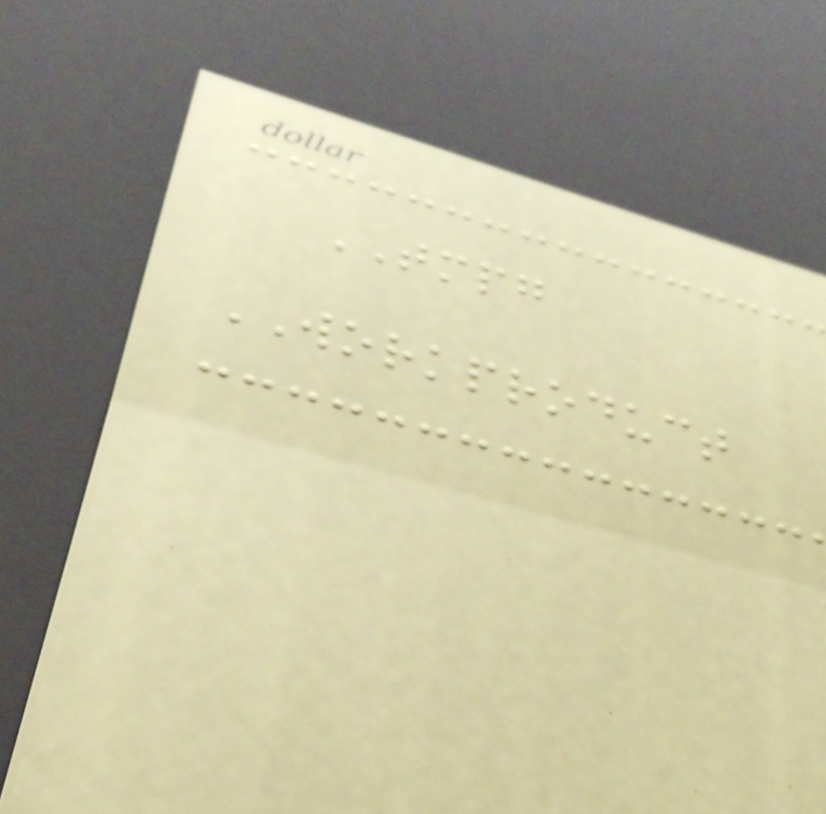TMPG
WORKPRODUCT
